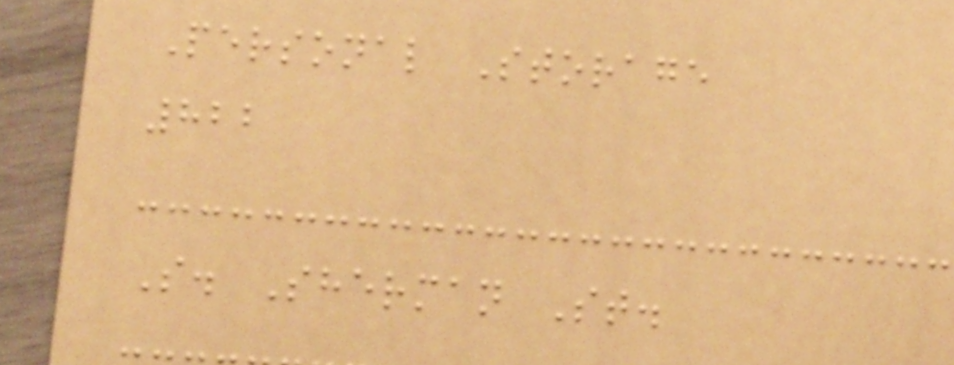Personal Storage
822
S. Sherman St.
